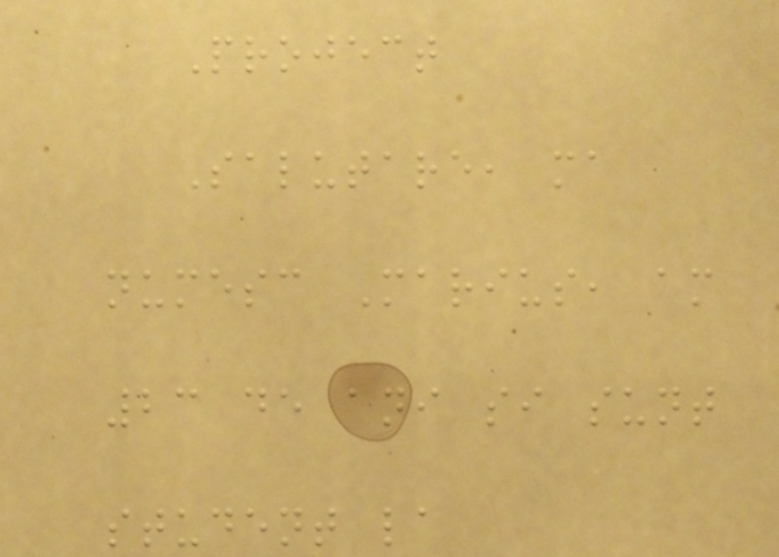Project
Salutare, ma
numesc Marius, am
23 de ani si sunt
student la
